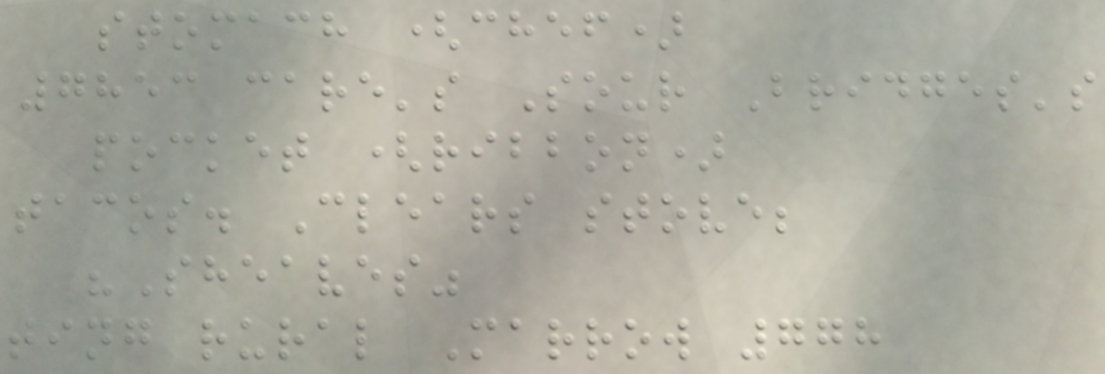stomach (chef)
7853 care's Sour Bridges's
pocket (ribbon)
tacos. Clears stove;
"Sheaves"
ting rural Marrow 778
